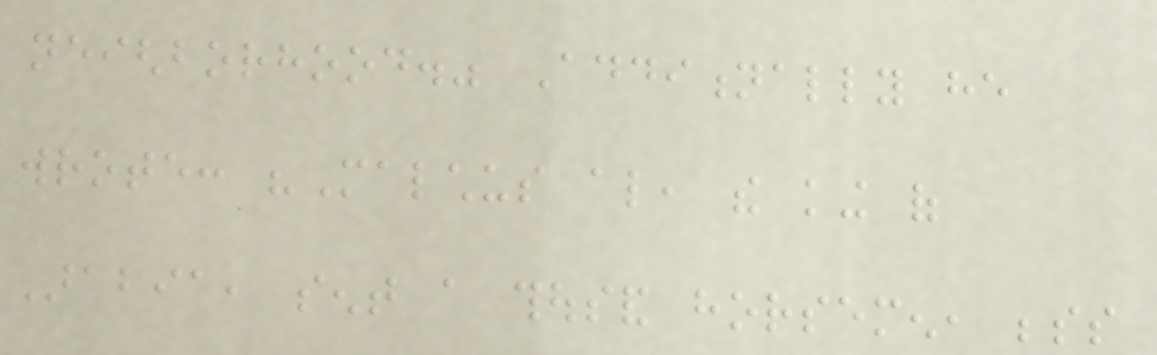neighborhood." Additionally he
wrote: "Malchus also, the king of
Arabia, sent a thousand horsemen, besides
